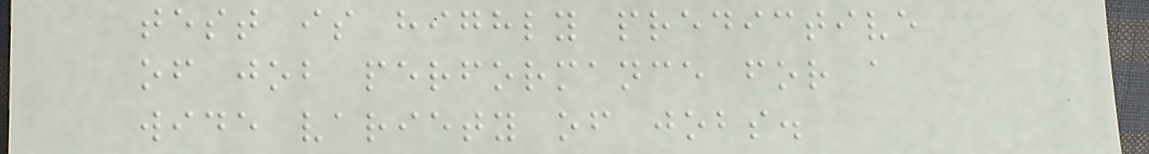test is highly predictive
of job performance for a
wide variety of jobs.
